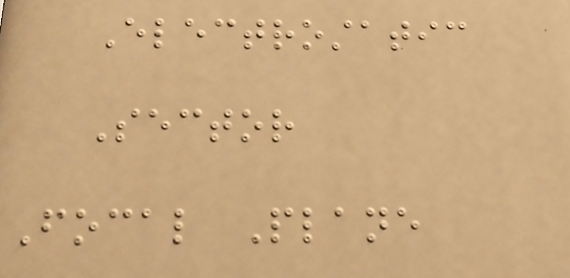Electrostatic
Sector
Focal Plane
